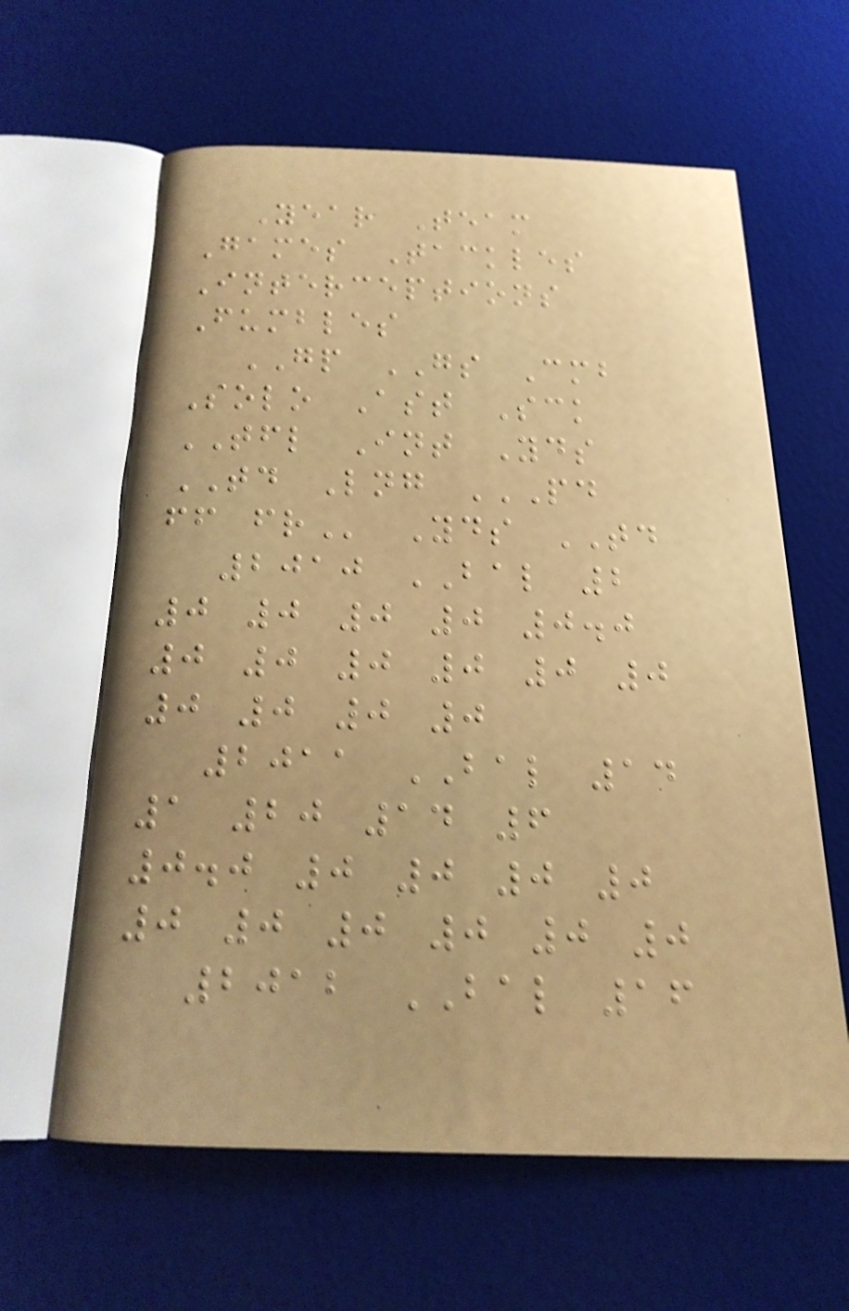Year Team
Games Tackles
Interceptions
Fumbles
GP GS Cmb
Solo Ast Sck
TFL Int Yds
TD Lng PD
FF FR Yds TD
2010 BAL 2
0 0 0 0 0.0
0 0 0 0 0 0
0 0 0 0
2011 BAL 14
1 20 14 6
0.0 0 0 0 0
0 0 0 0 0 0
2012 BAL 16
